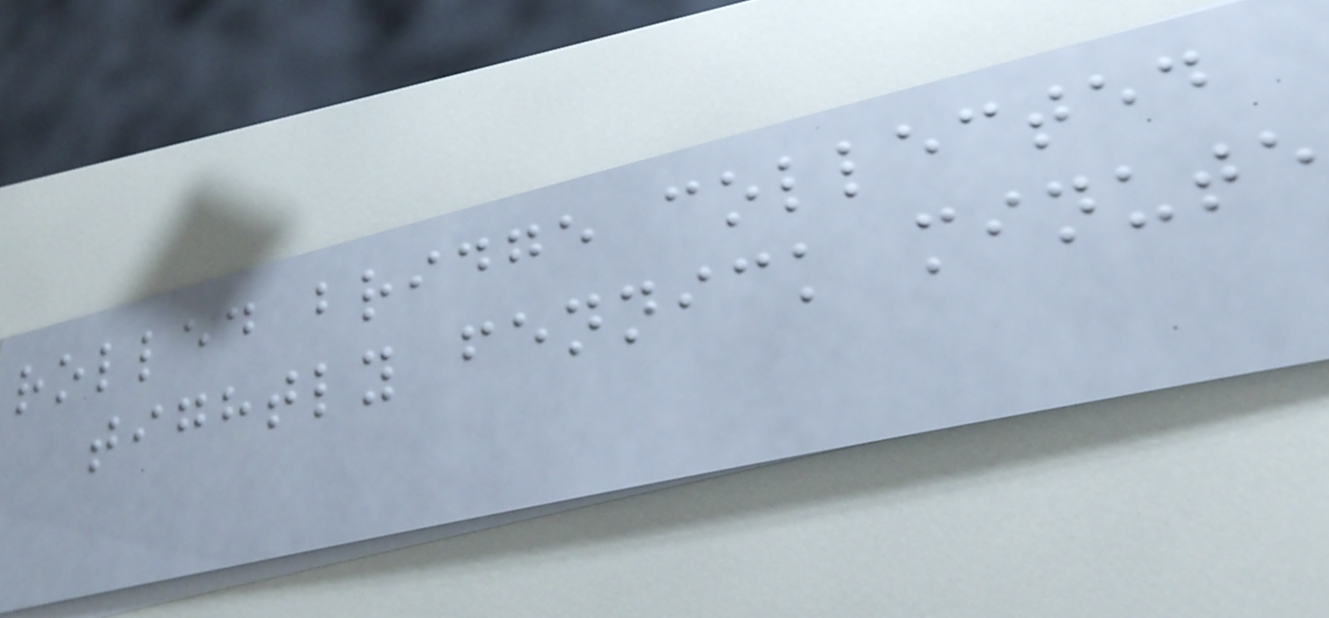rolled bridge collected
tightly fennick minute
